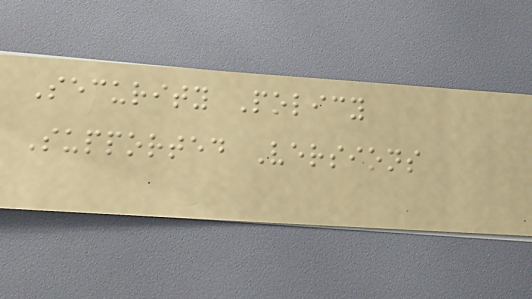Security Policy
Supported Versions
